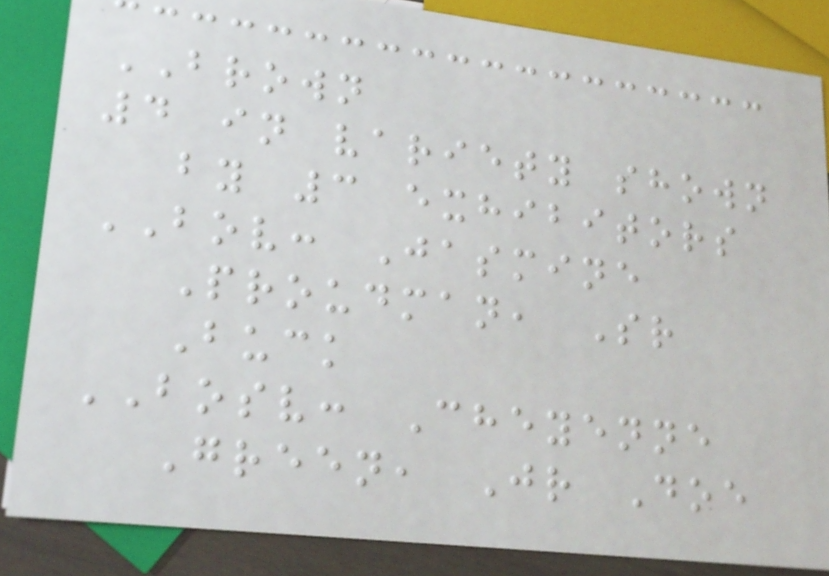BROWN
4 in variety shown
by 3 exhibitors
BOV: Jasmine
Proudman, Sr
Buck
BOSV: Cheyenne
Green, Jr Doe
